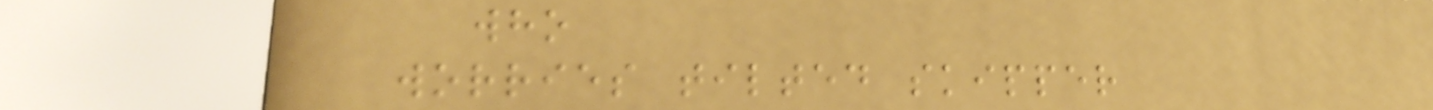who
worries tilted skipper
